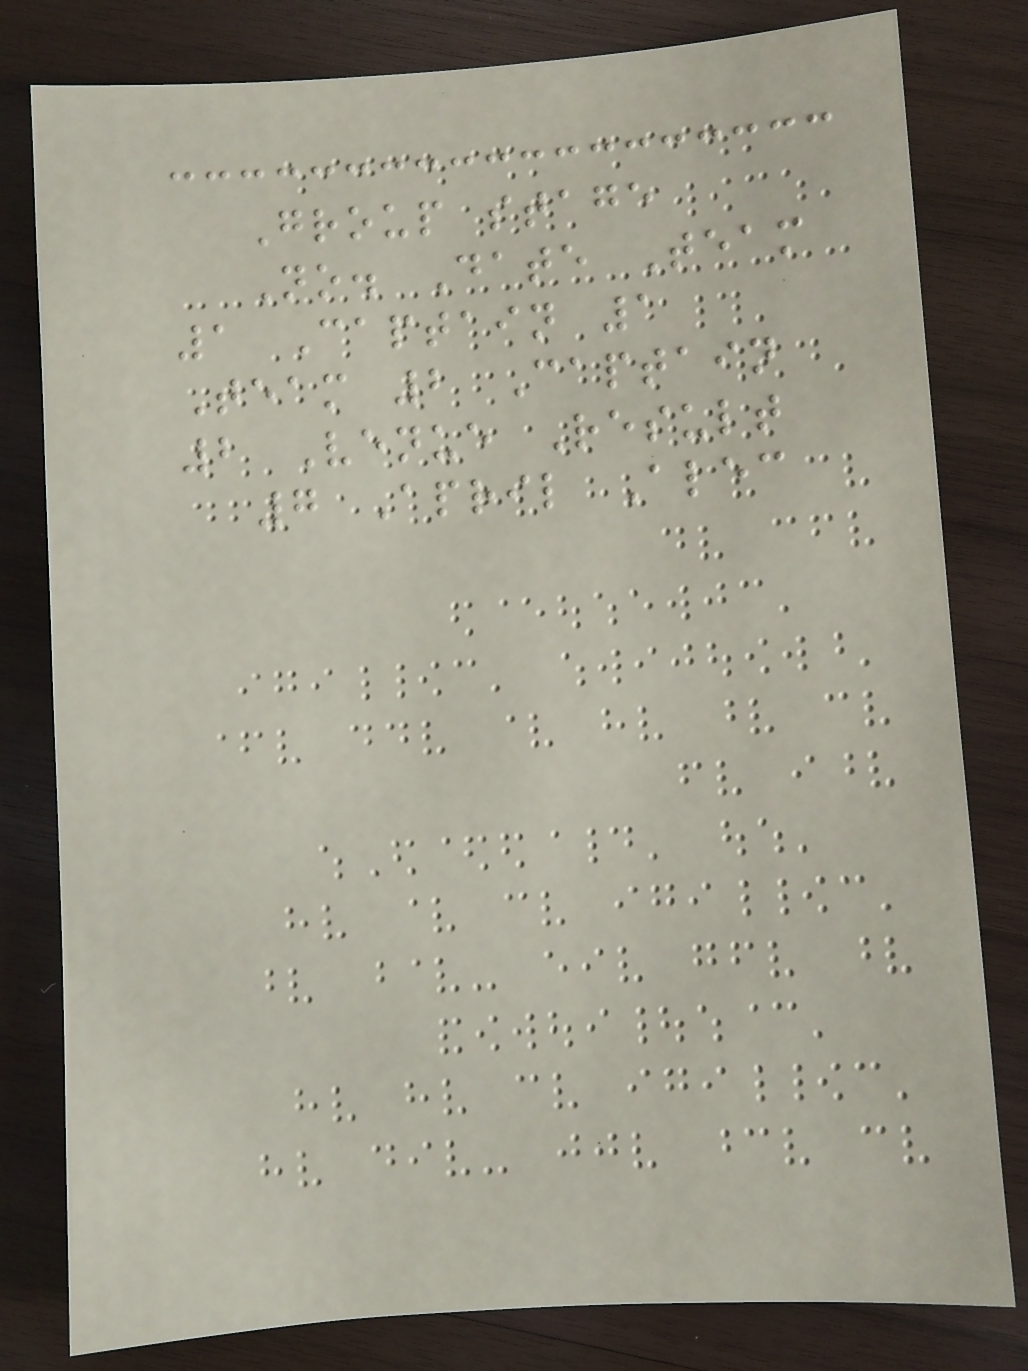Group stage
No. Date Team
1 Captain 1
Team 2 Captain
2 Venue Result
7 April Alec
